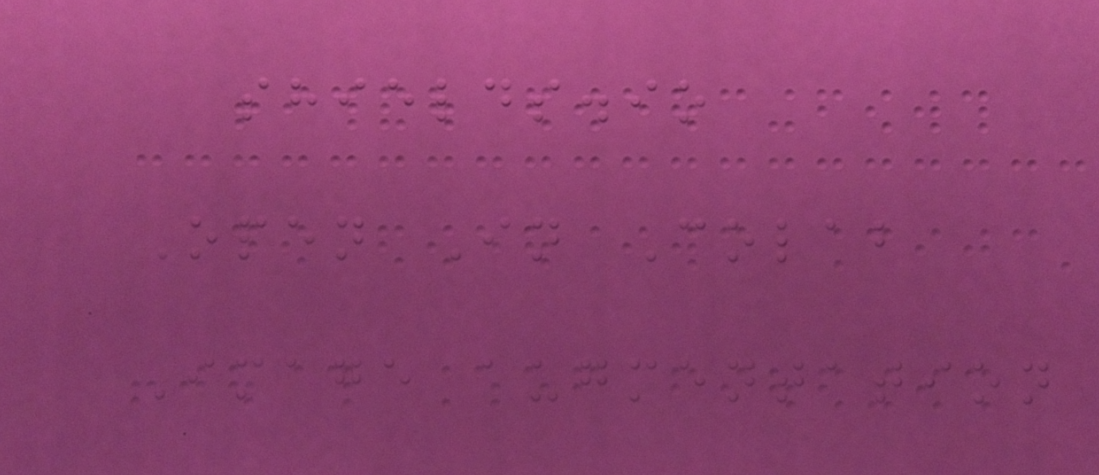shields.io
Open In Colab
Image augmentation
